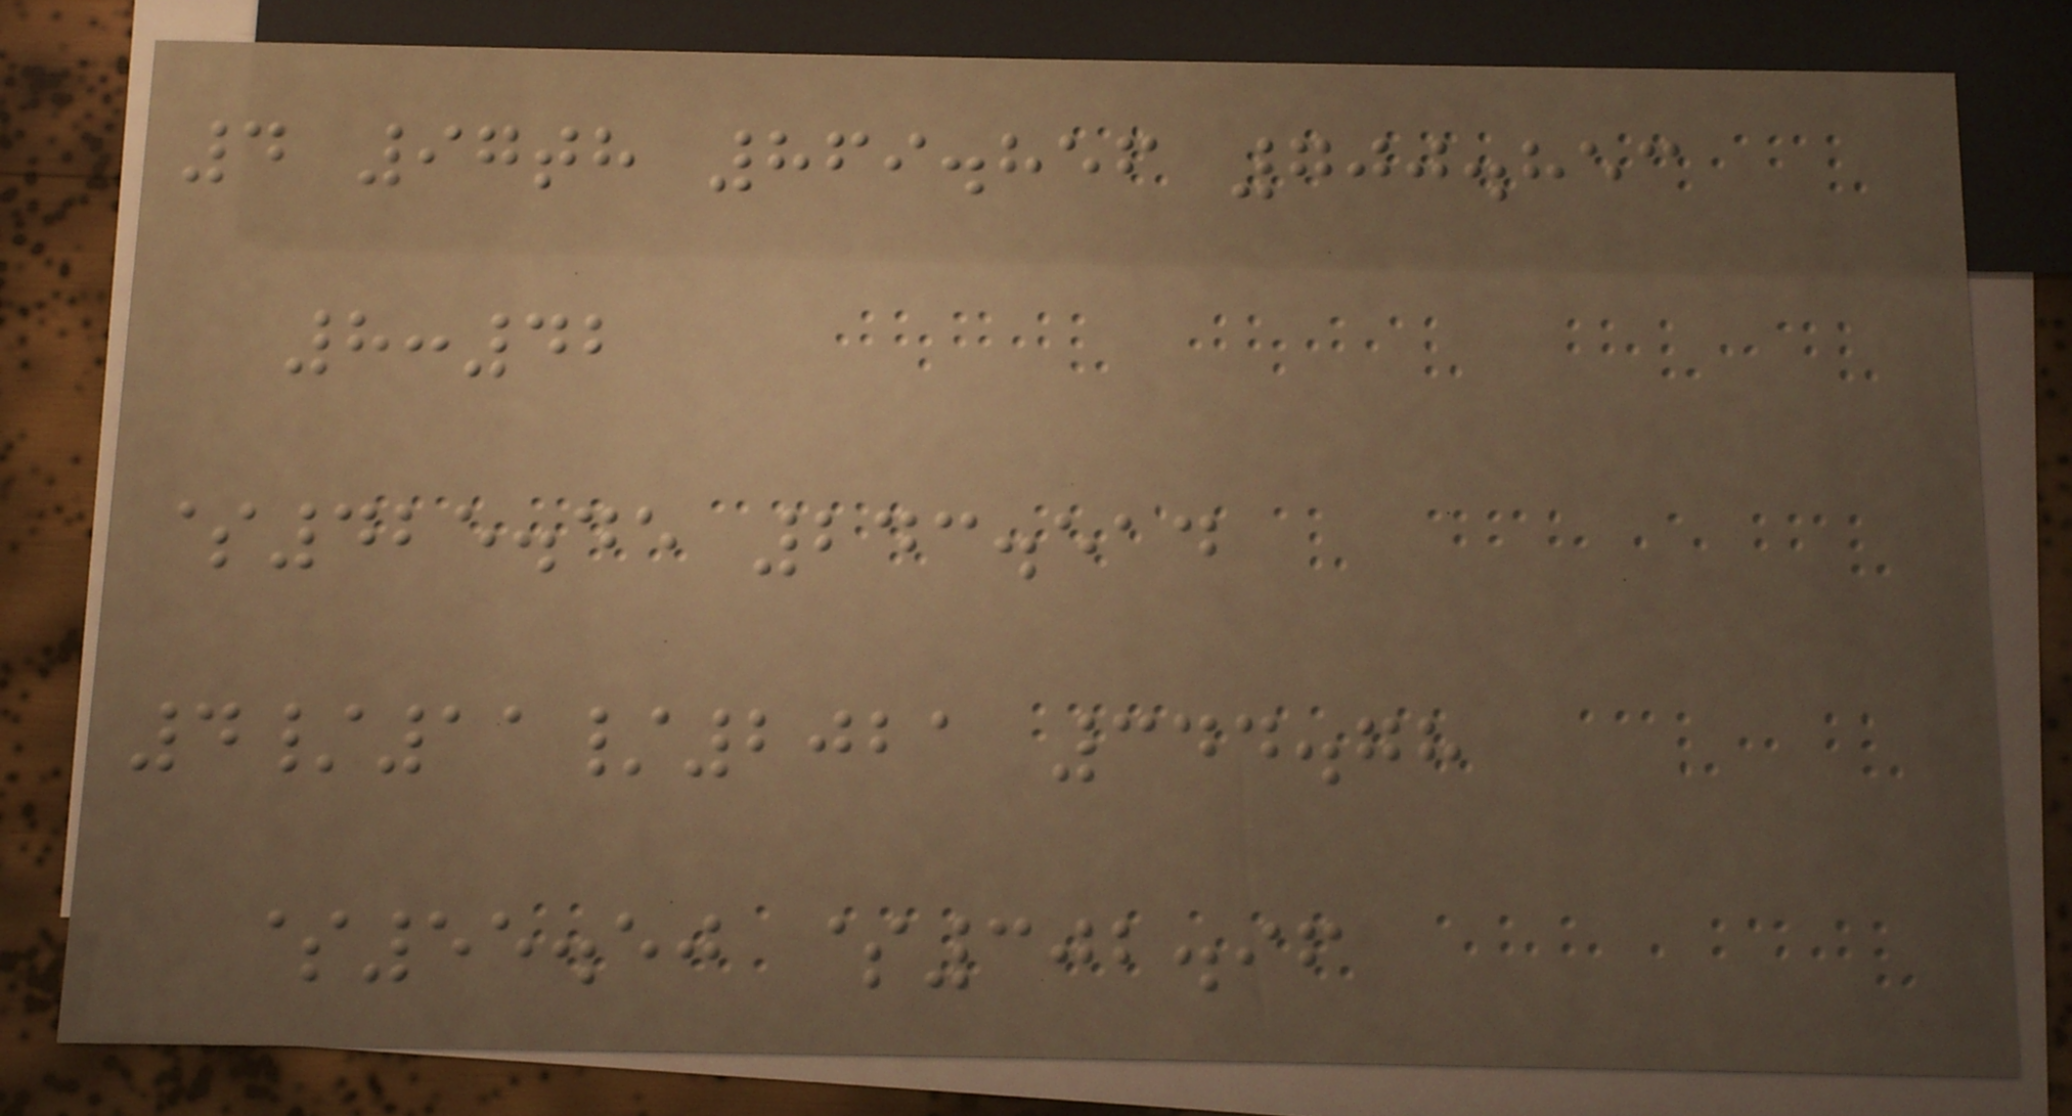4 97th 869.856 700.853
8:42
$425.45 243.514
4/11/2021 344.78
$55.50 $302.96
